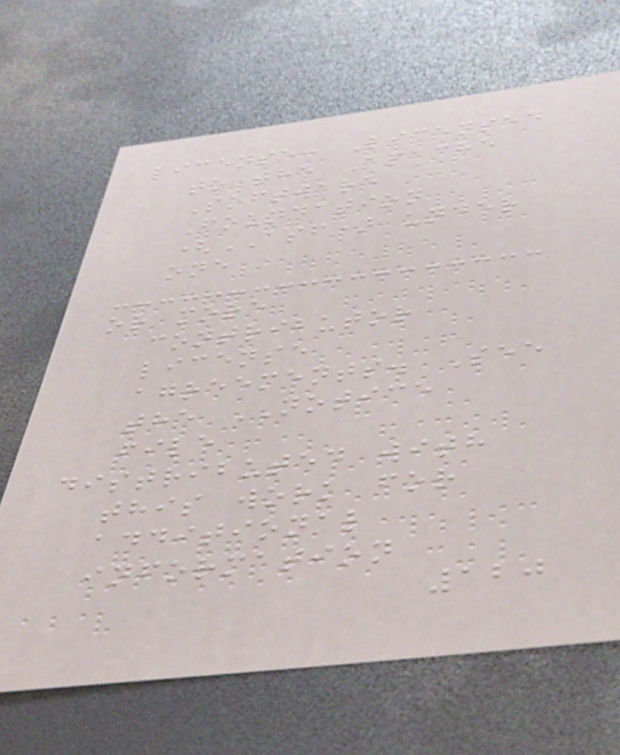license: Licensed
to the Apache
Software
Foundation
(ASF) under
one
or more
contributor
license
agreements. See
the NOTICE
file
distributed with
this work for
additional
information
120
